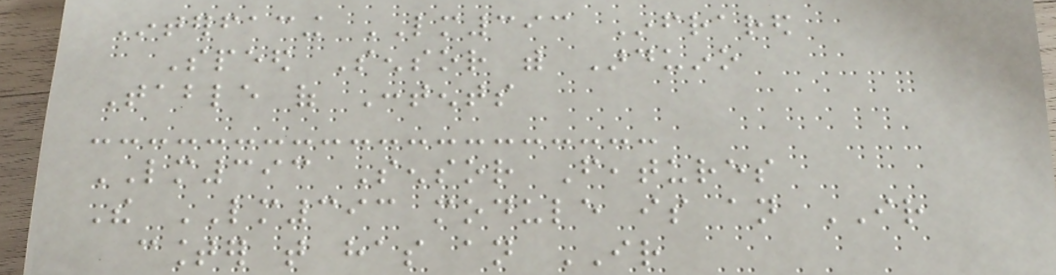Interfacing LM393 Infrared
Speed Sensor with Arduino
Table of Contents
LM393 Sensor Features
The LM393 module is an IR
counter that has an IR
